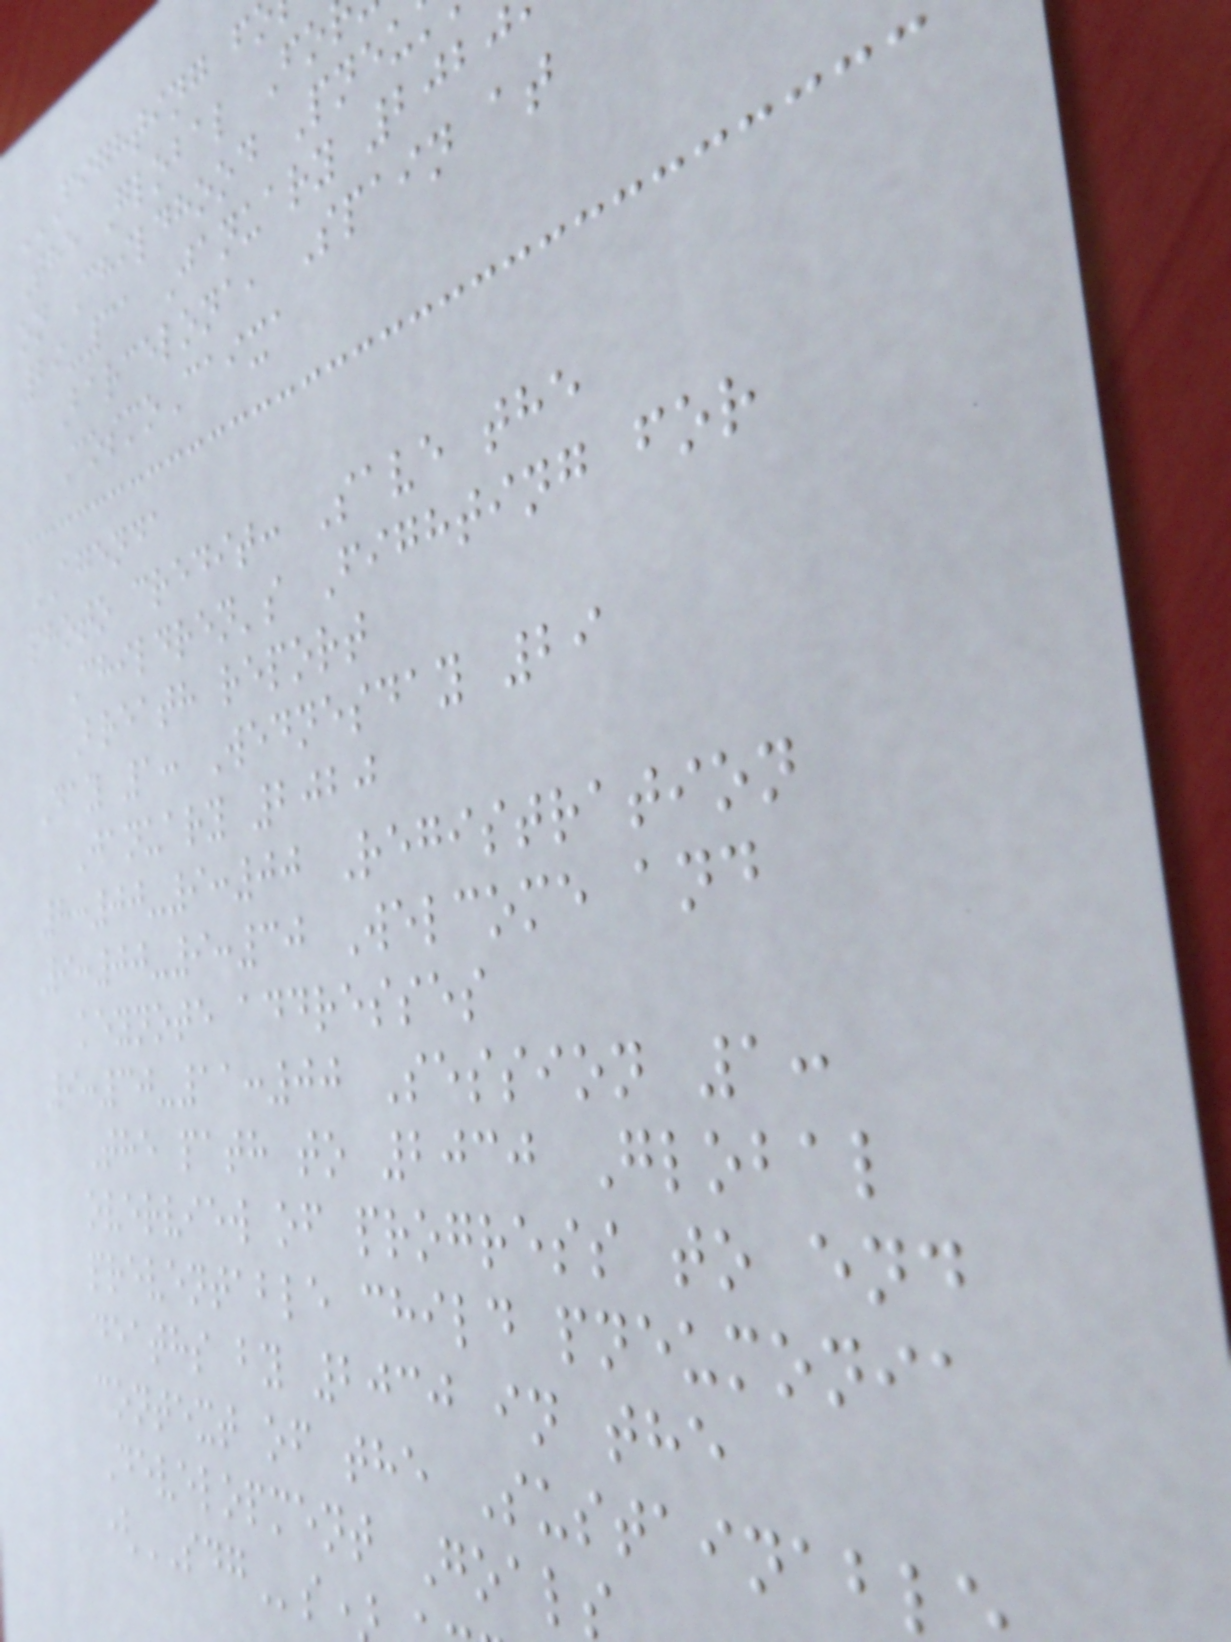The Global Fo
on Childhood Pneu
29-31 January 2020
Barcelona, Spain at
CosmoCaixa
AGENDA
photo credit: Save the
Children's Fighting for
Breath report
Day 1: Wednesday 29
January 2020
8:00-9:00 Registration
9:00-9:30 Welcome and
keynote addresses
9:30-11:00 Session 1:
The path to 2030 Global
overview of progress to end
preventable child pneumonia
deaths by 2030 in the
context of the Sustainab
Development Goal
(SDGs
